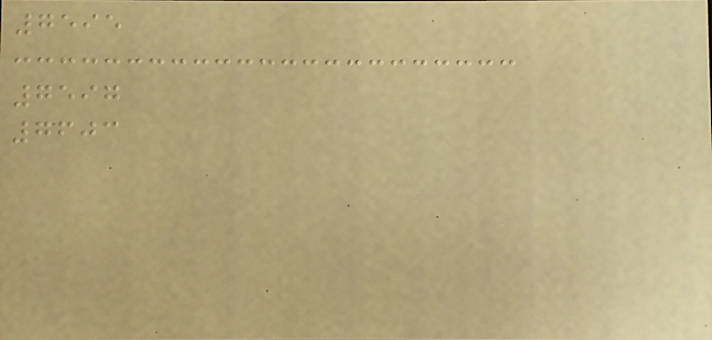7595
7597
7603
